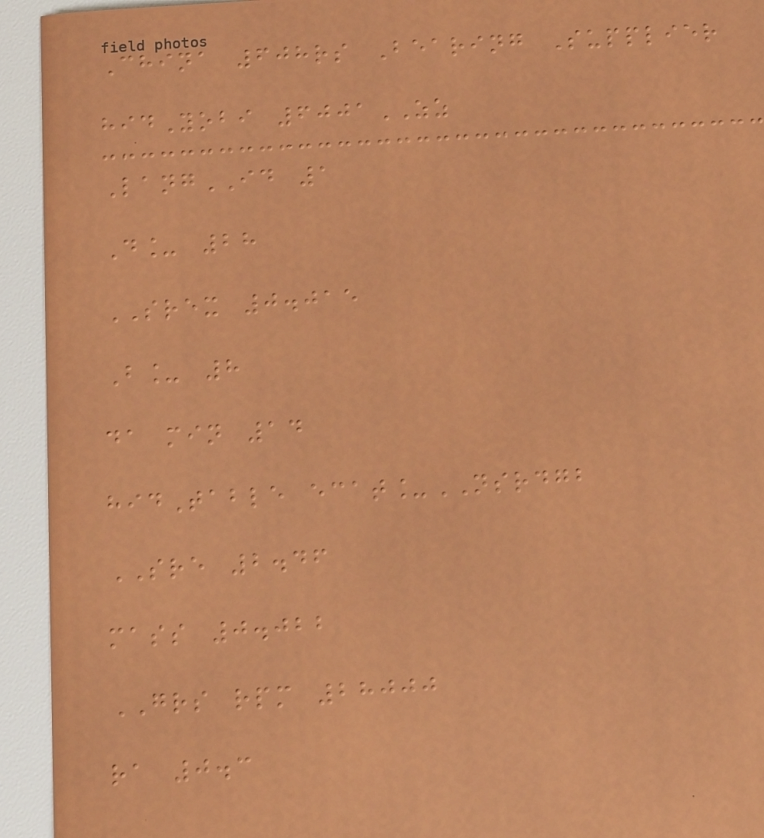China 608rs Bearing Supplier
hidYobi 6001ZZ
LangID 1
D_ 28
SREX 0.015
B_ 8
da min 14
hidTable ecat_NSRDGB
SRE 2.46
mass 0.022
GRS rpm 28000
ra 0.3
